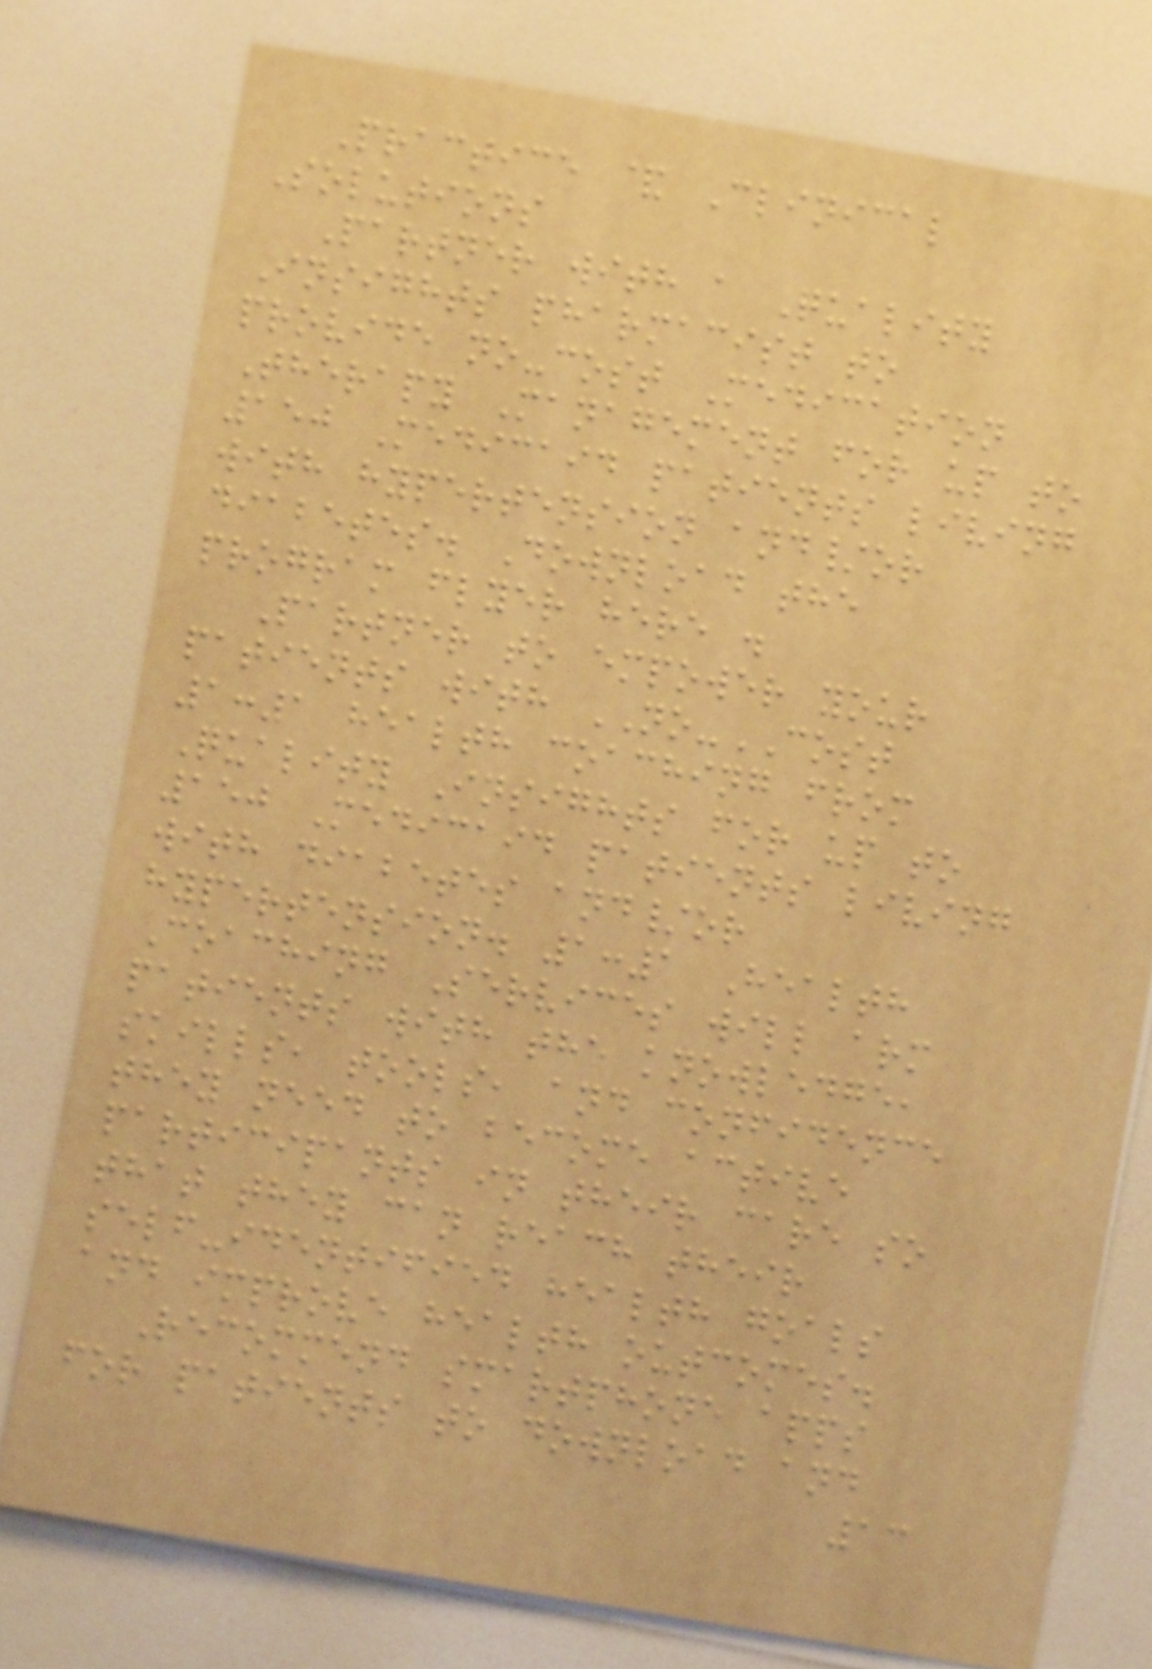Practice & Clinical
Solutions
Partner with a Quality
Insights pharmacist to
provide no-cost Medication
Therapy Management for up to
150 Medicaid patients living
with hypertension and/or
diabetes. Download the
program flyer here .
Partner to empower your
patients with NO-COST
1:1 health coaching from
Quality Insights for up to
150 Medicaid patients living
with diabetes and/or
hypertension. 1:1 Health
Coaching Services will arm
patients with the knowledge,
skills, tools, and confidence
they need to become active
participants in their care so
that they can reach their
self-identified health goals
and improve health outcomes.
Recommend smartphone apps
for patients to download and
13
